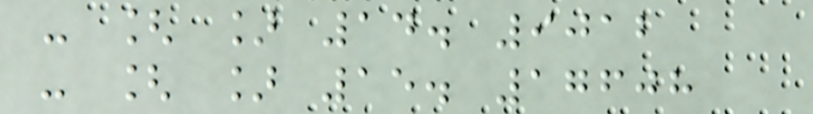- [ ] 14. 9012
- [ ] 15. 17608
